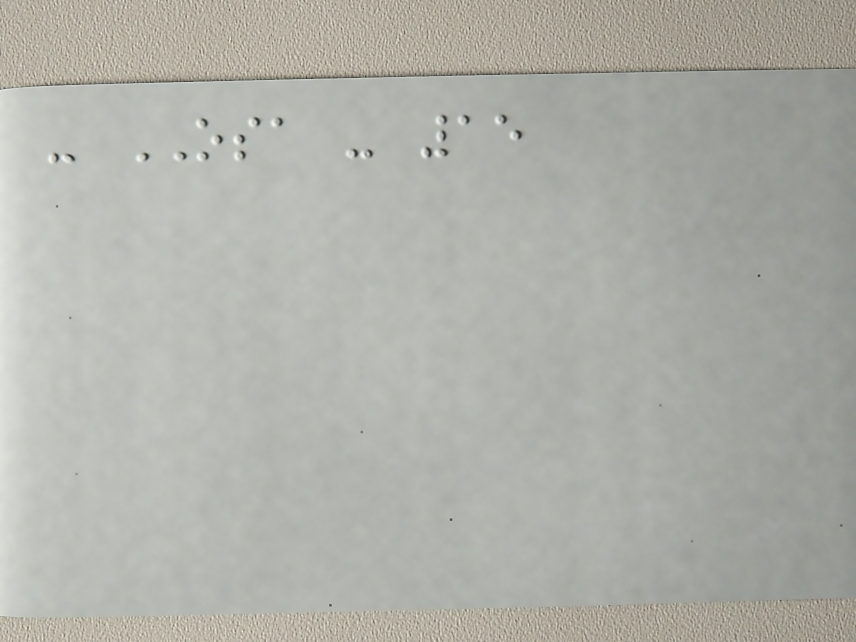- OSA - 15
